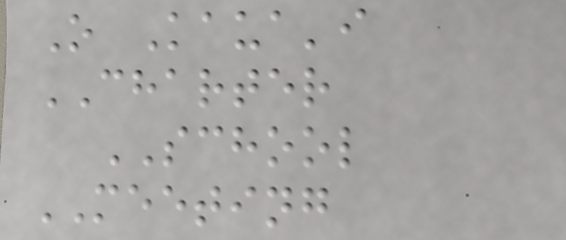O Kaua'i
CHARTER
SCHOOL
MEETING
